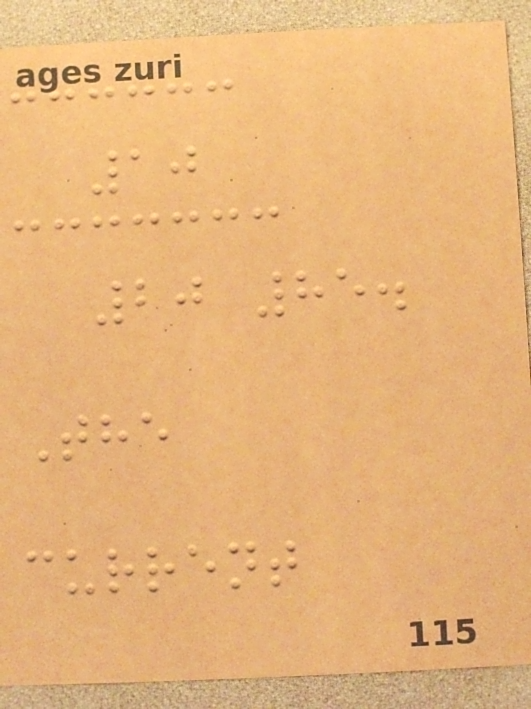10
20 85.
The
current
